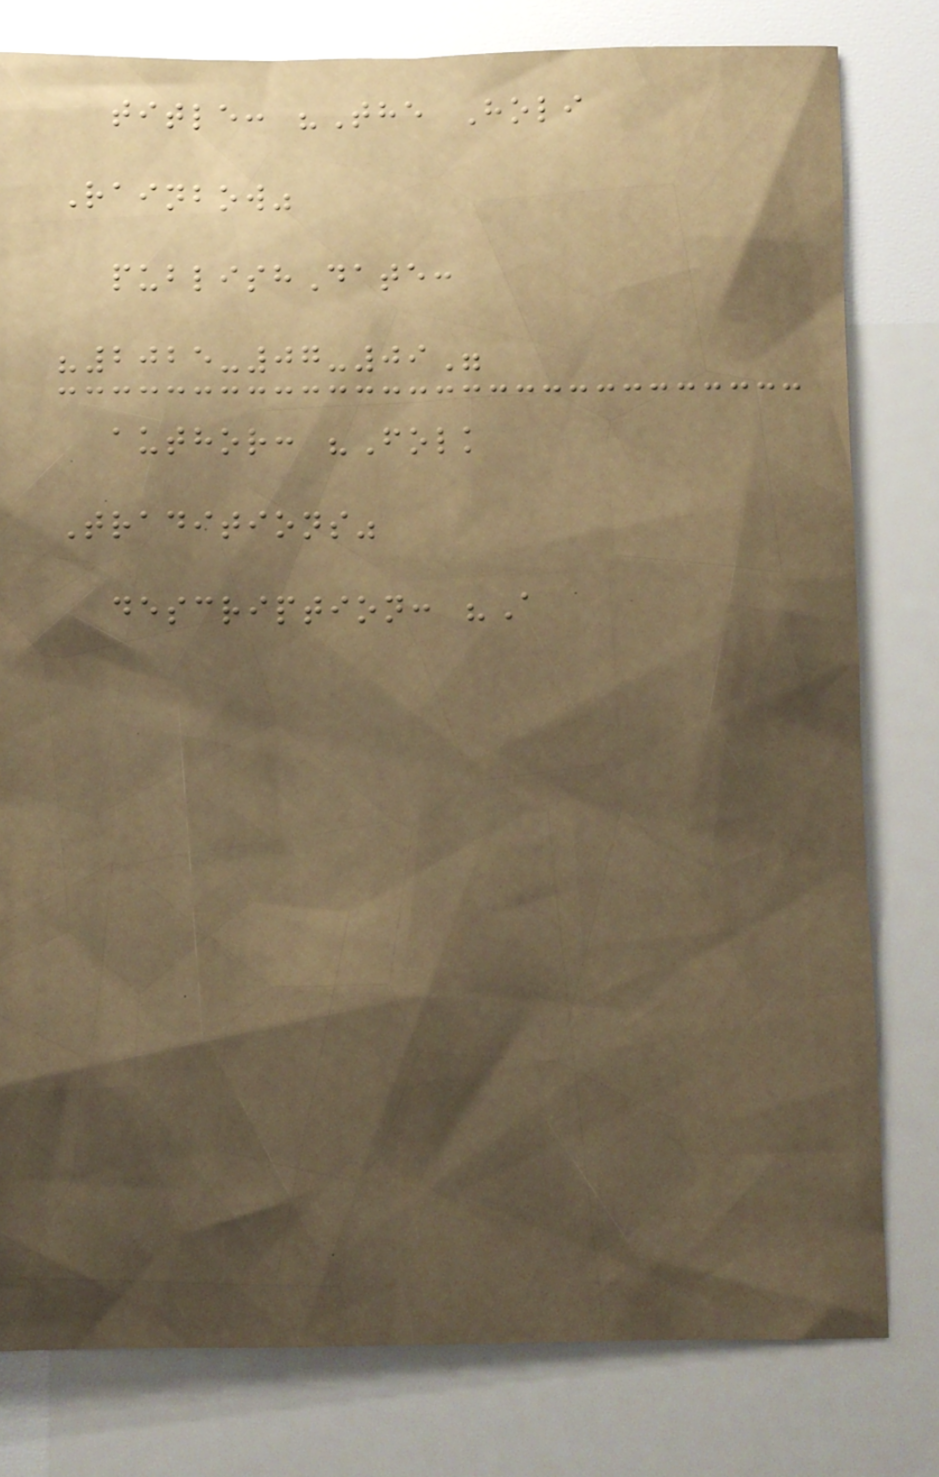title: "The Holi
Rainbow"
publishDate:
"2025-07-09"
author: "Folk
Traditions"
description: "A
